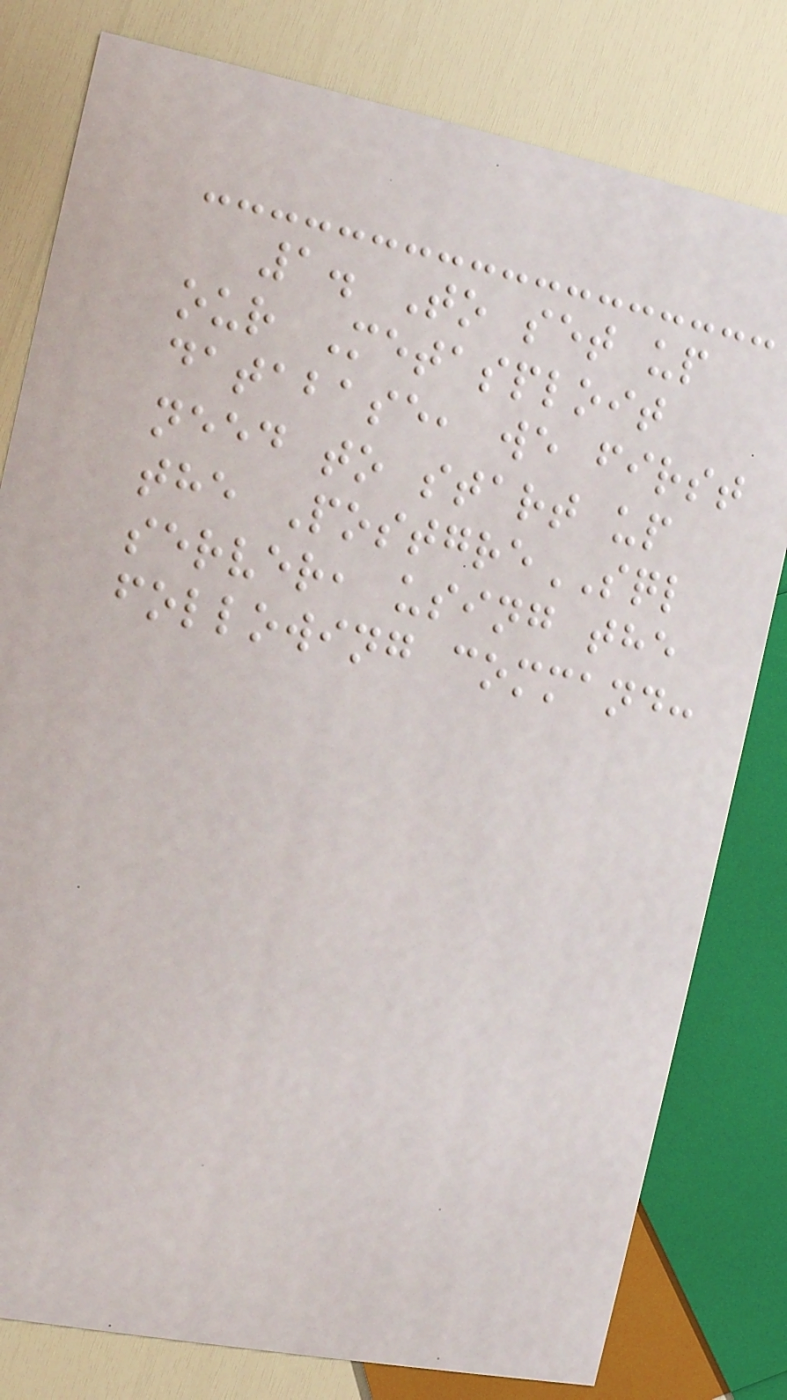1. To set up
our Metasploit
database, we first
need to start up
the PostgreSQL
server, using the
following command:
